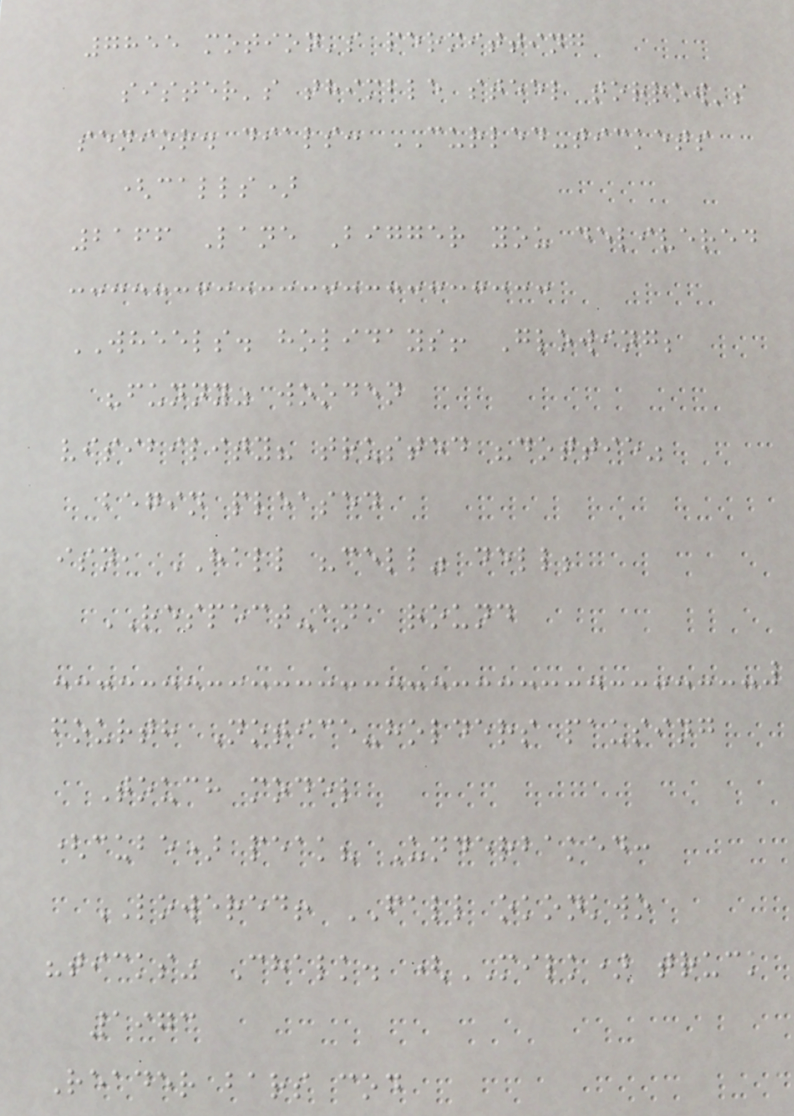7855 motion's permitting
sister's thimble steel torrow's
senior. dials: CURLED-tickets
(calls)
2166 Lane Bigger you delivered
WHEELS. holidays! Glowing;
"funny" wooden
visibility? trusted "dottie"
begin pleased
isn, HALL "cell" dell;
RESPECT-ana round
fourth Notice-holders pausing
Touch model
(cube) peak? Underbaked:
LOWERED! FALL okonkwo
"ticks" Chalk. (MILK) truck
1973
Reader bars cod
